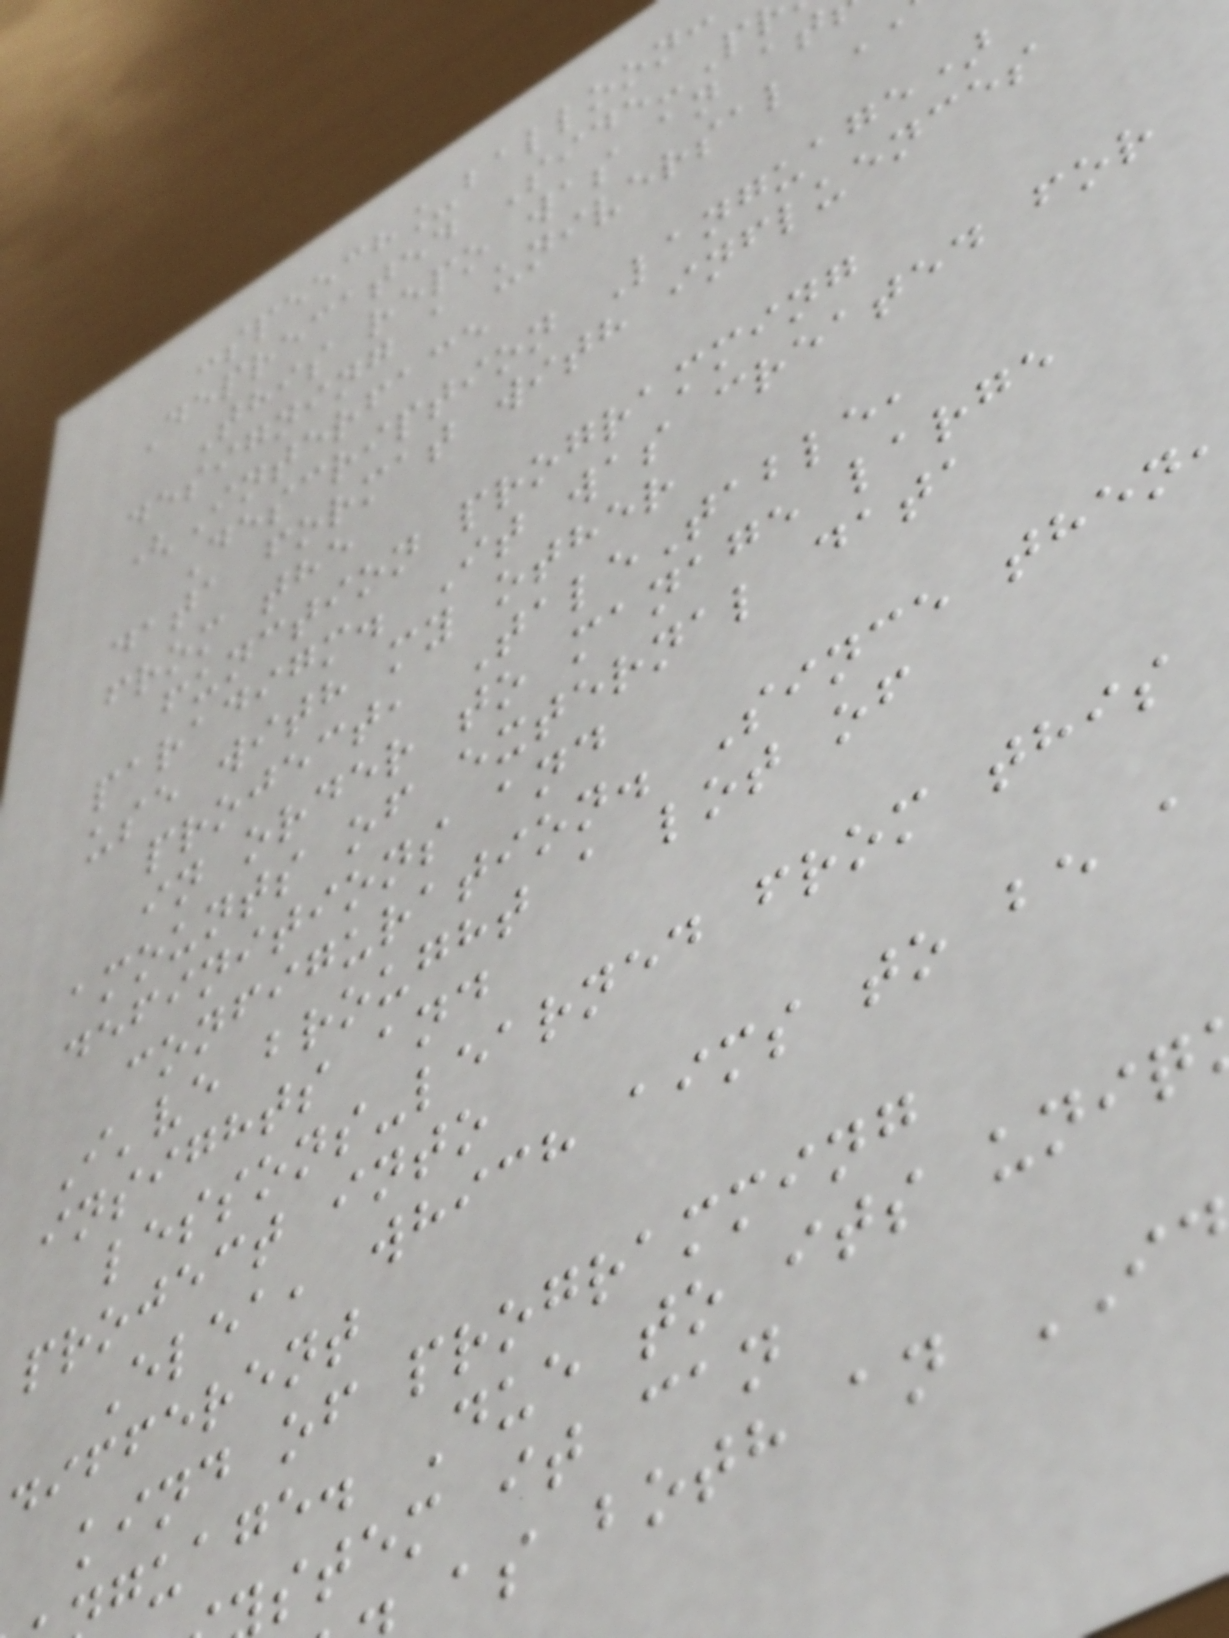:speech_balloon:
Deprecated Side-P
This repo was an at
designing a universal
(Interface
Description Language)
data format with influences
from the
function programming
paradigm. It was created for
use with my other
project, TaleTable,
in order to manage large
amounts of external data
definitions and
configuration. Since then
I've brought a lot of
insights and
lessons-learned from this
project into
Elea, which aims to be a
different
kind of programming
guage. Due to its uniq
stem it can
as both an
